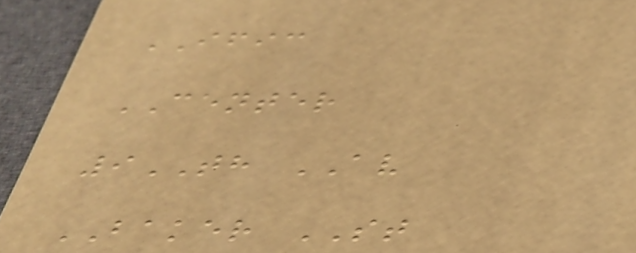IFIC
CENTER
9TH AV
BAKER ST
